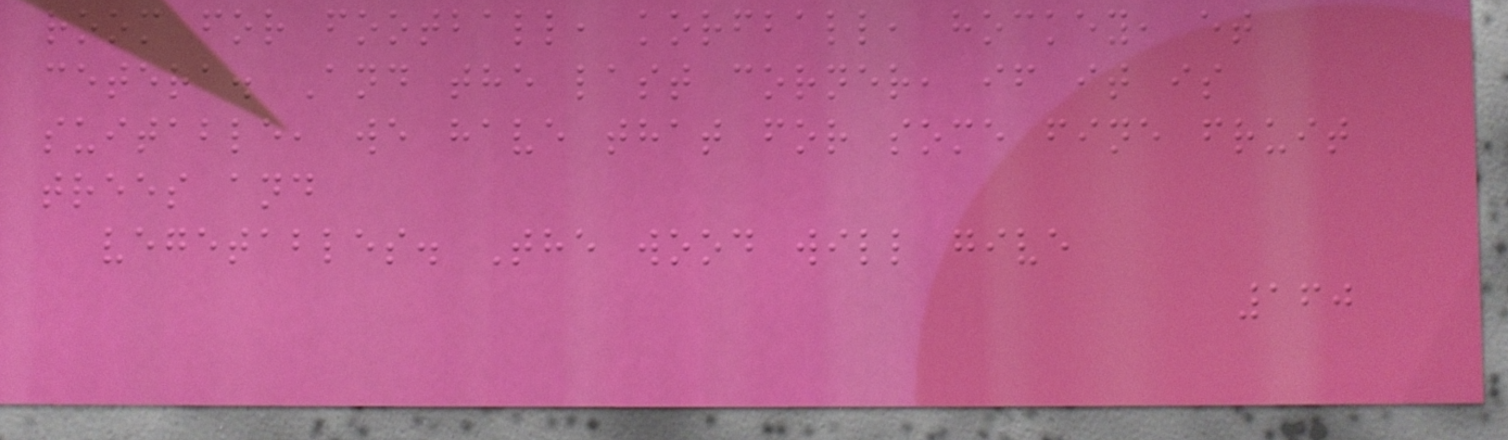room for football, korfball, hockey, et
cetera. And the last corner, if it is
suitable, we have that for some fine fruit
trees and
vegetables. The wood will give
160
